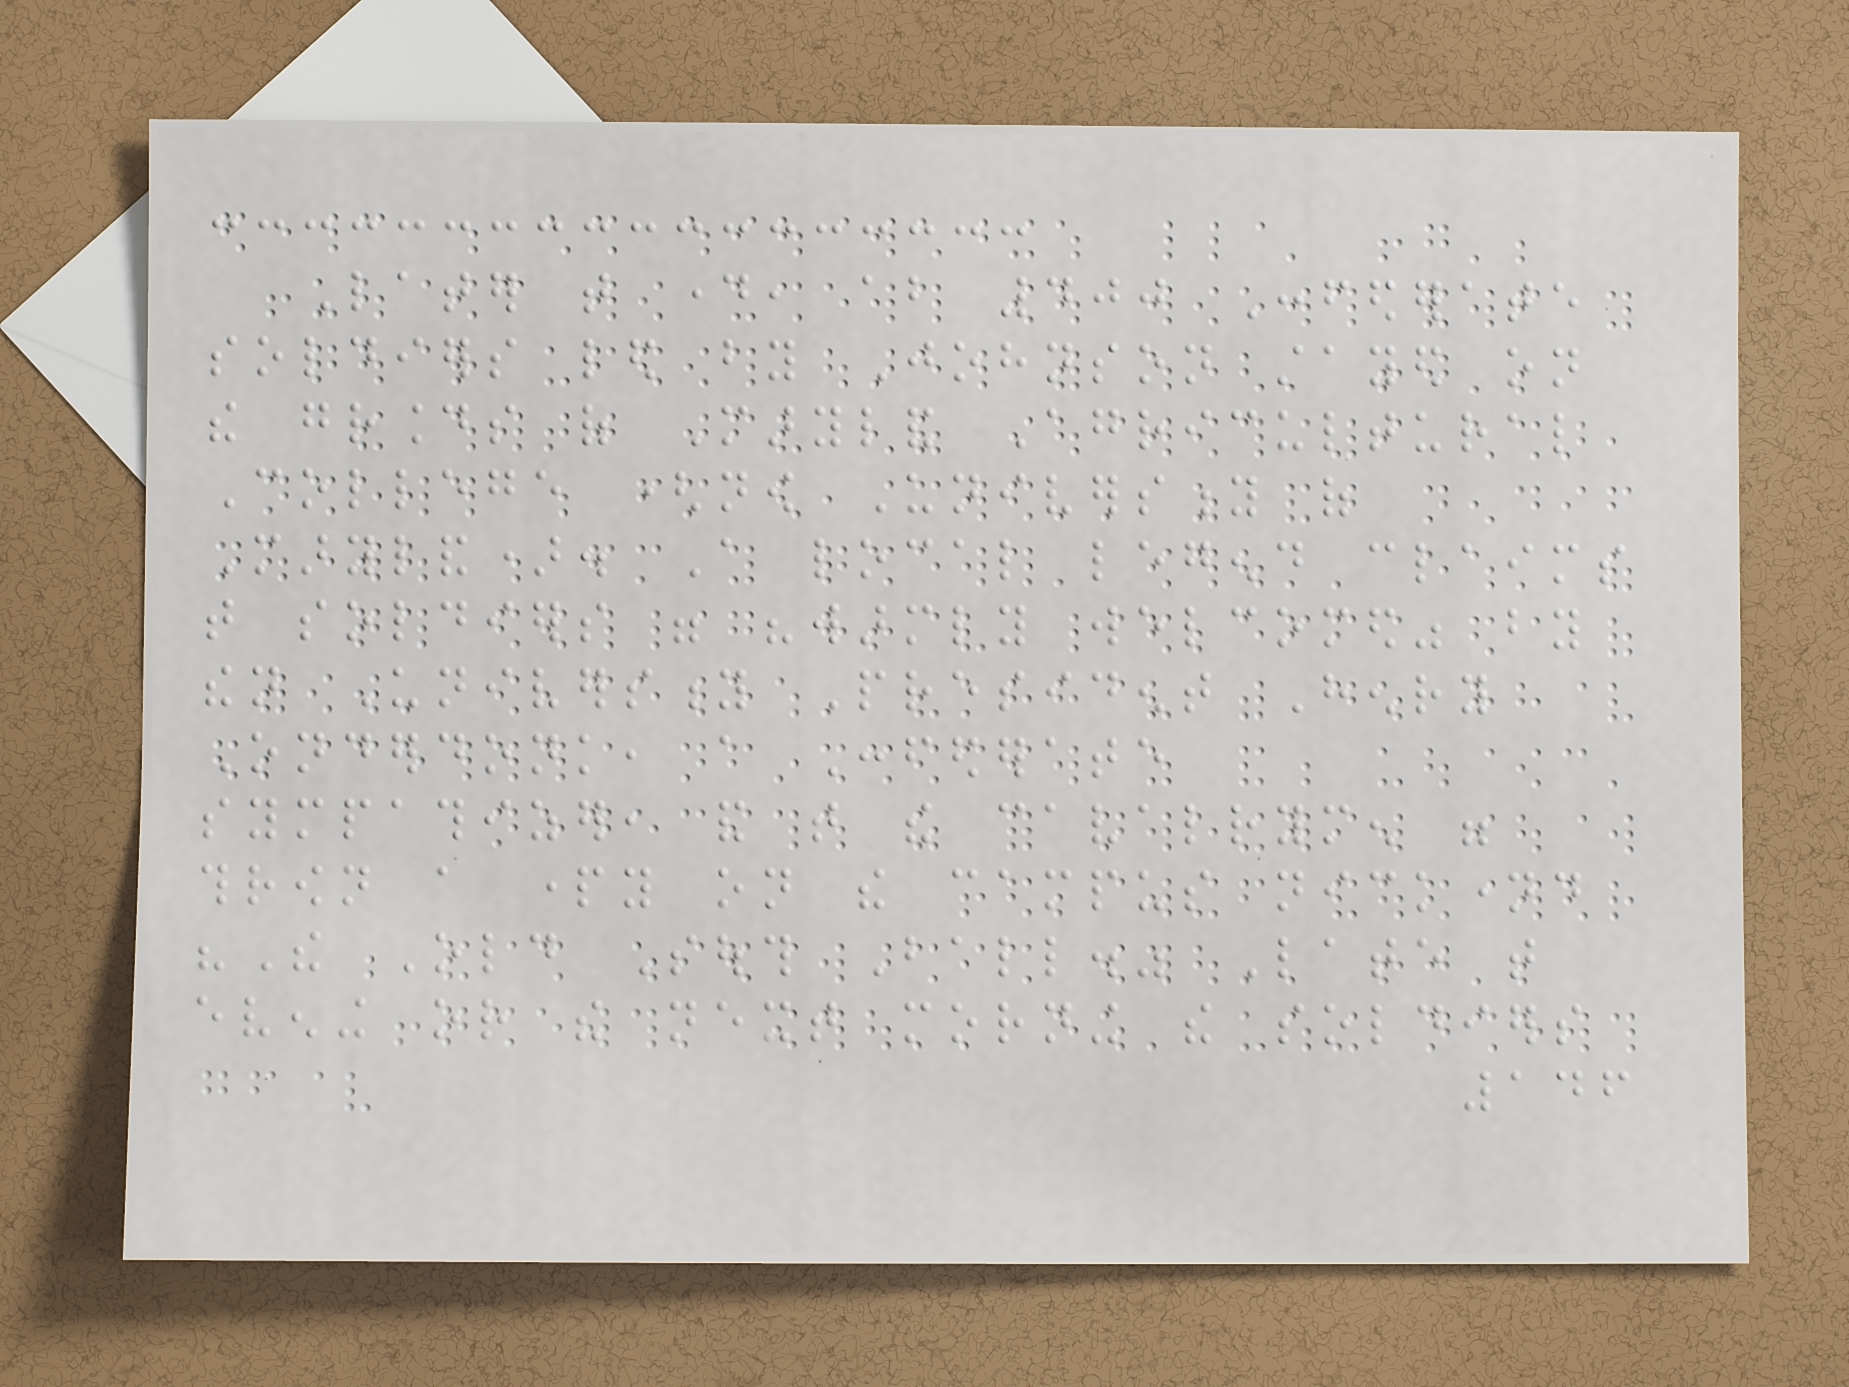Later that day, about 400 Confederate
soldiers led by Johnson stayed on
the grounds of Maryland Agricultural
College (now University of
Maryland). A local legend claims
that soldiers were "warmly welcomed" by
then University President Henry
Onderdonk, a Confederate
sympathizer, and that the cavalrymen were
thrown a party on the campus nicknamed
"The Old South Ball." Late that
evening or the next morning the soldiers
146
